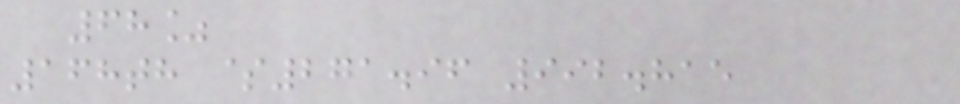68%
168th $271.96 992.815
